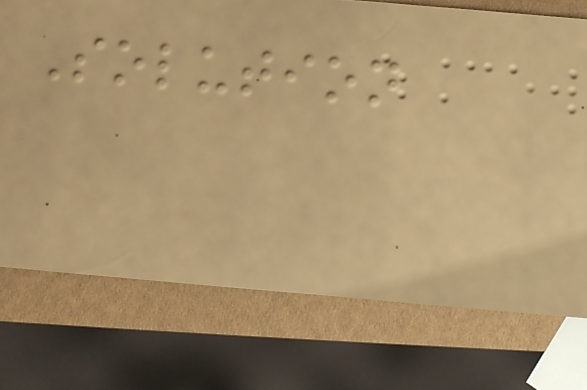Solution
